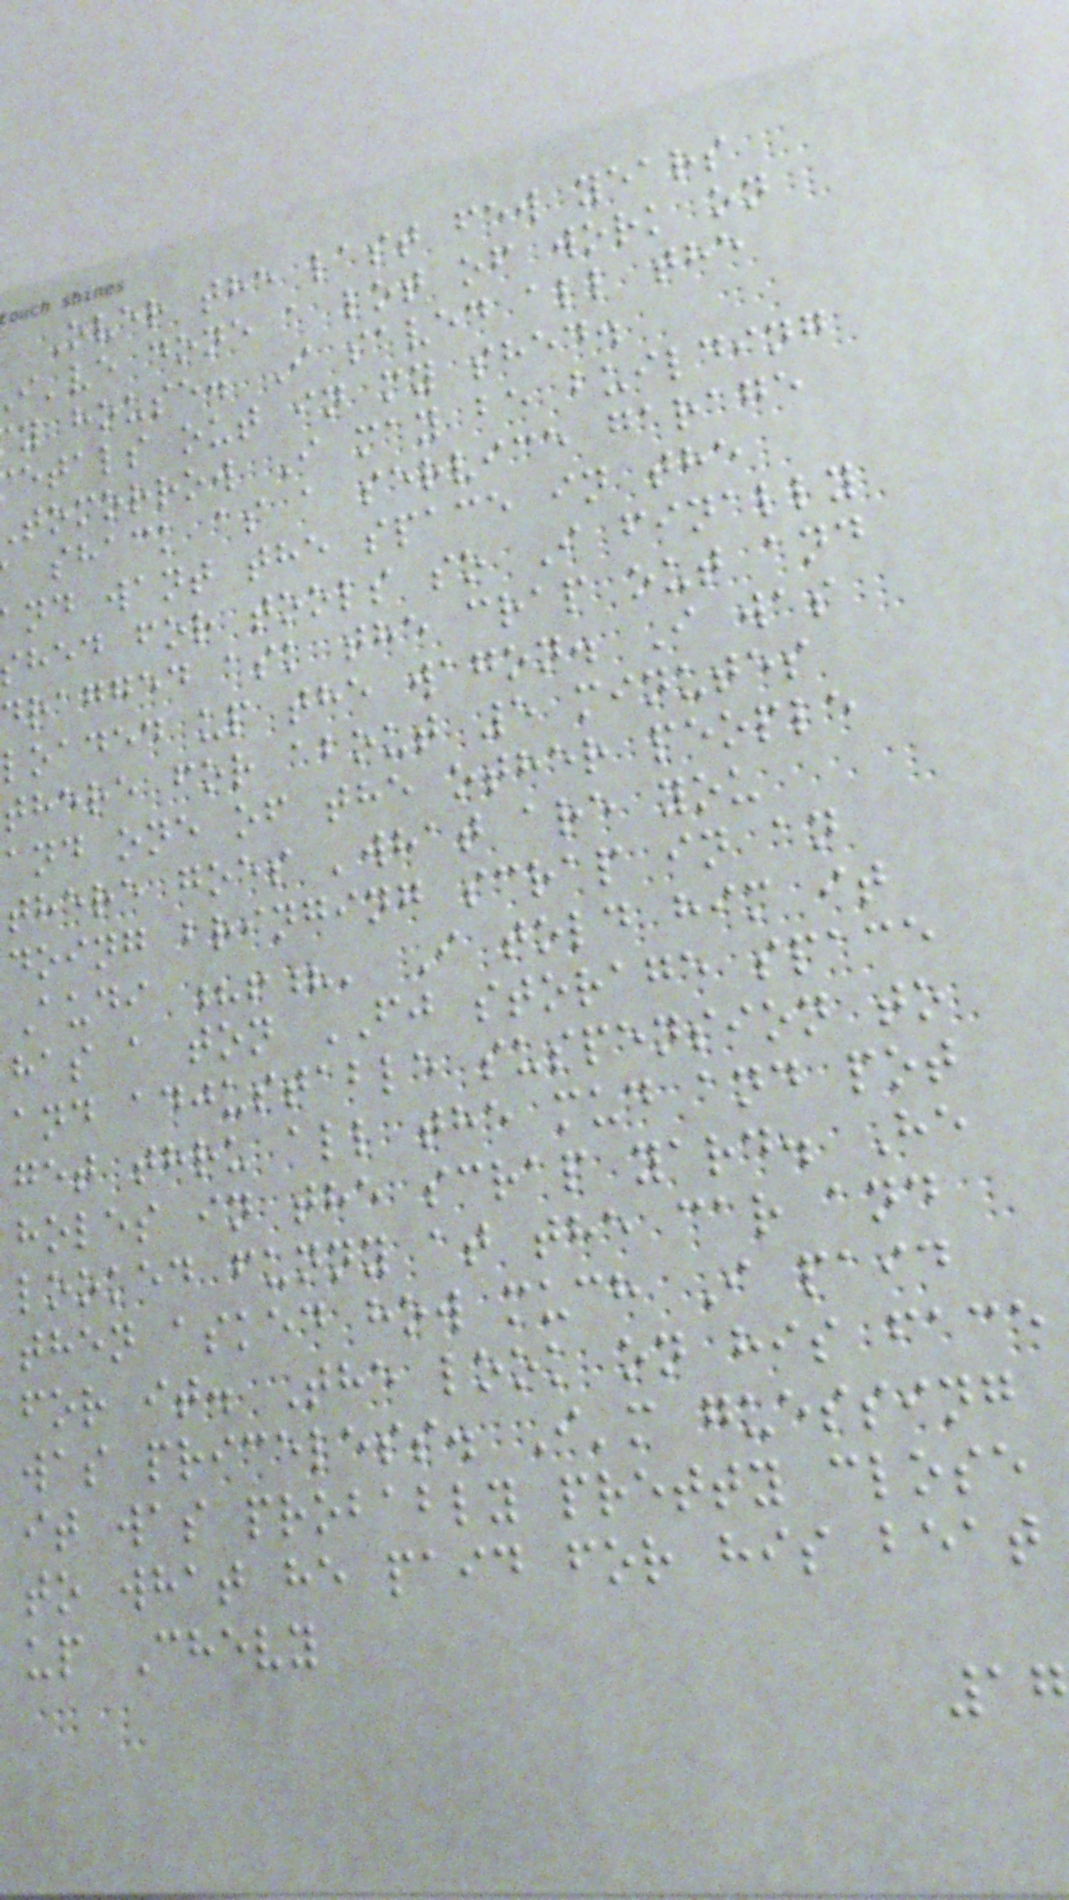Over the last few years
i've done a lot of work on
y house. I saved all the
etals out in my shed.
tomorrow I may be building
shack as a service garage
nd want the space in the
hed for tools so I finally
dragged ask the crap out and
loaded up the wagon. I was
there for about 5 minutes
and one of the other people
there goes 'what are you
doing bringing scrap in an
Audi ?!?' I told him it
has a ton FJ storage space
and adjustable suspension to
get thru all the mud and pot
holes in the scrap yard. He
looked funny at the car and
then asked how much I paid
for it. The look on his face
was priceless. I'm guessing
it was probably pretty close
to what he paid for his beat
up Chevy
